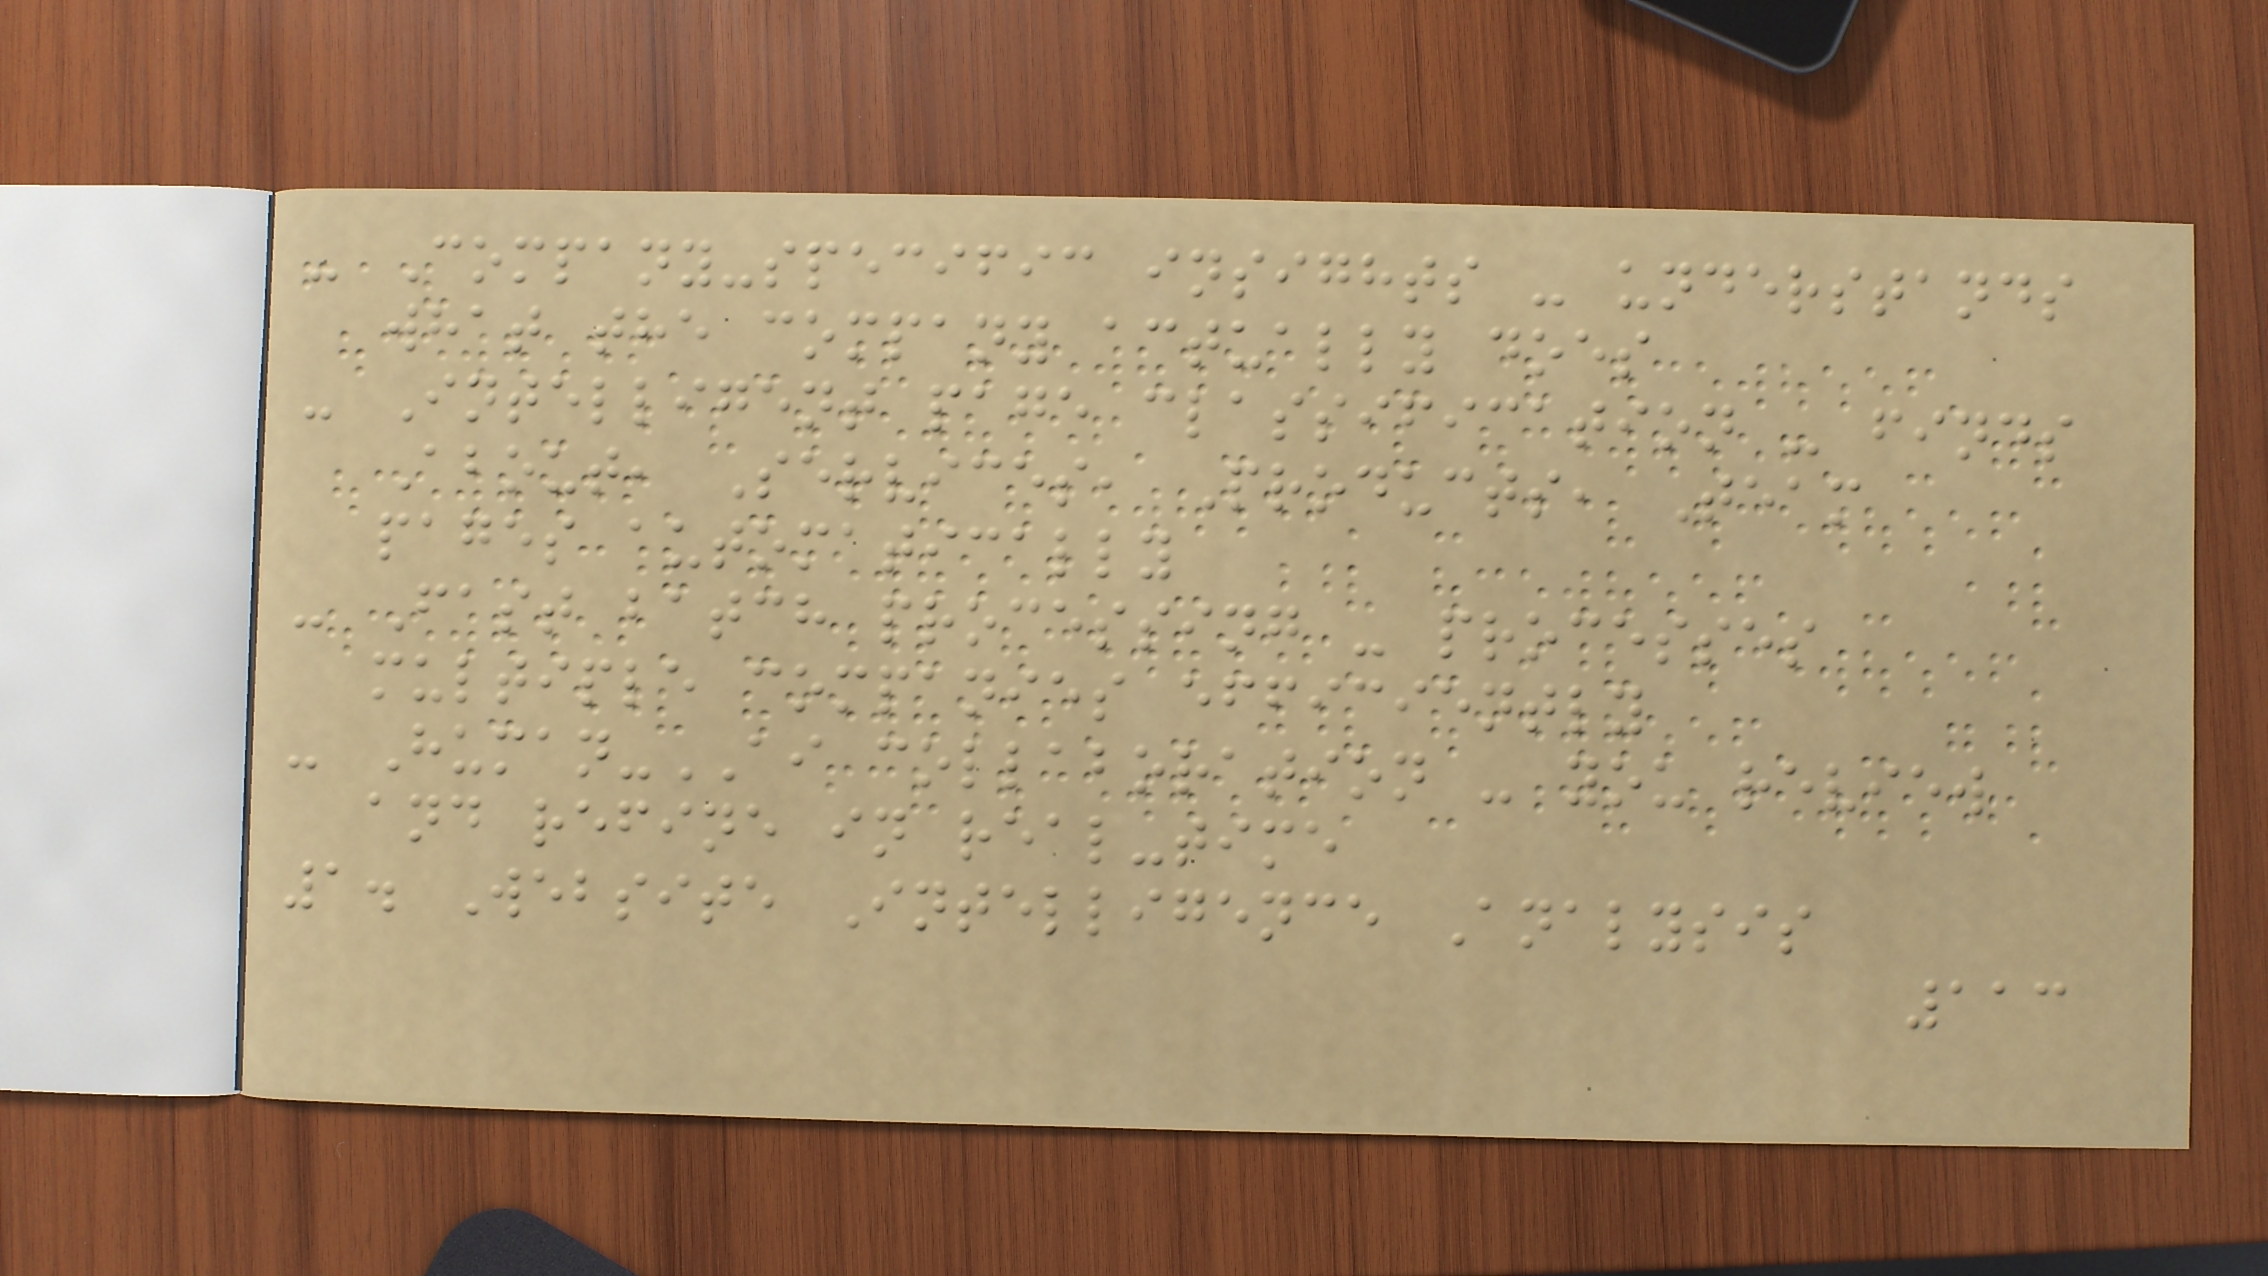- Company-specific insights - understands
what the company actually does
- Intelligent page classification - finds
About, Services, Products, Team
pages automatically
- Fast batch processing - processes
multiple companies efficiently
- Human-AI collaboration - you review
and refine in real-time
1. Website Intelligence Analysis
113
